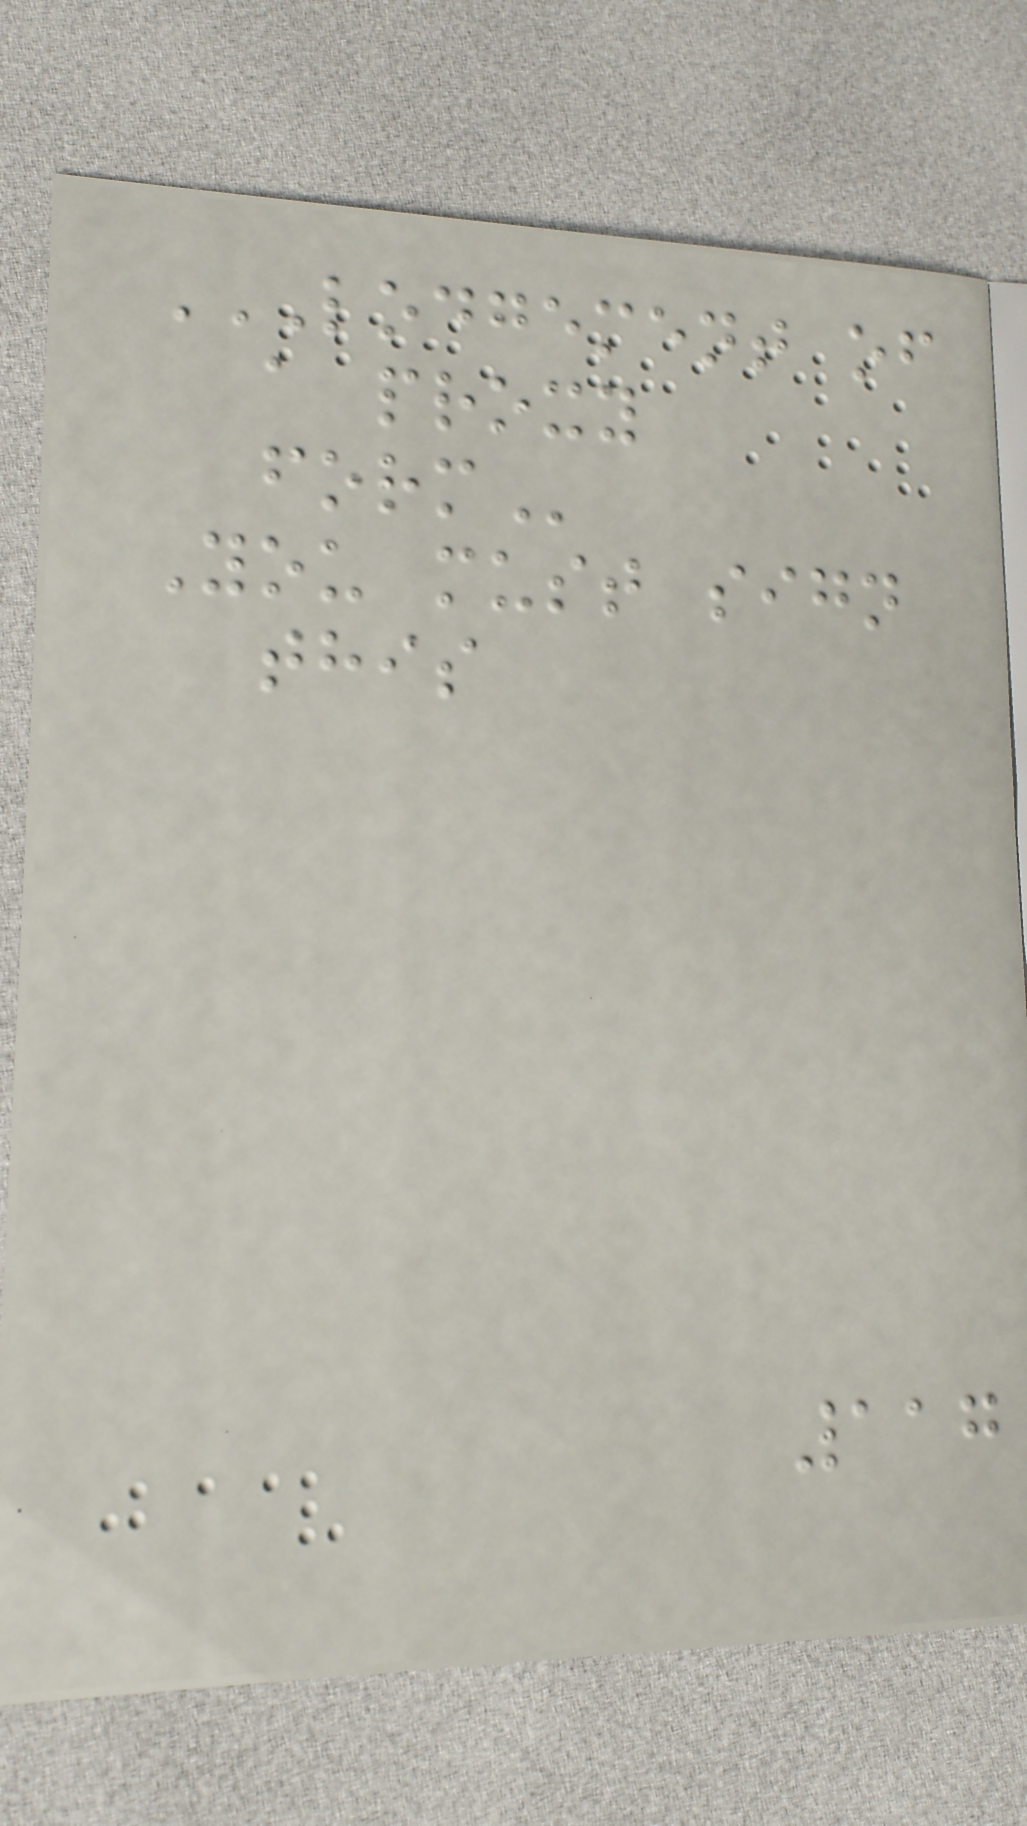LODGEMENT OF
A PROXY
FORM
You must sign
this
117
